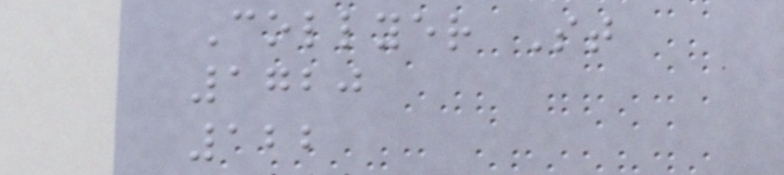Collyer St
1720
122
